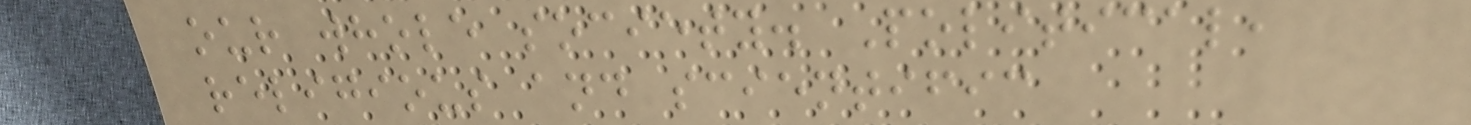our whole society. Political,
religious and scientific
